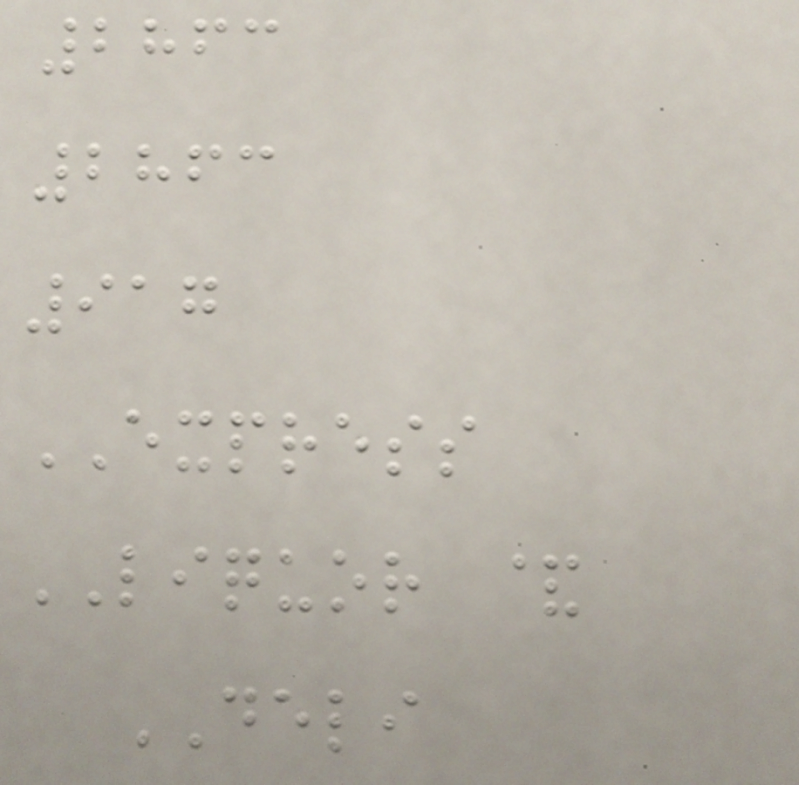2863
2863
917
EXPRESS
LIQUOR &
DELI
